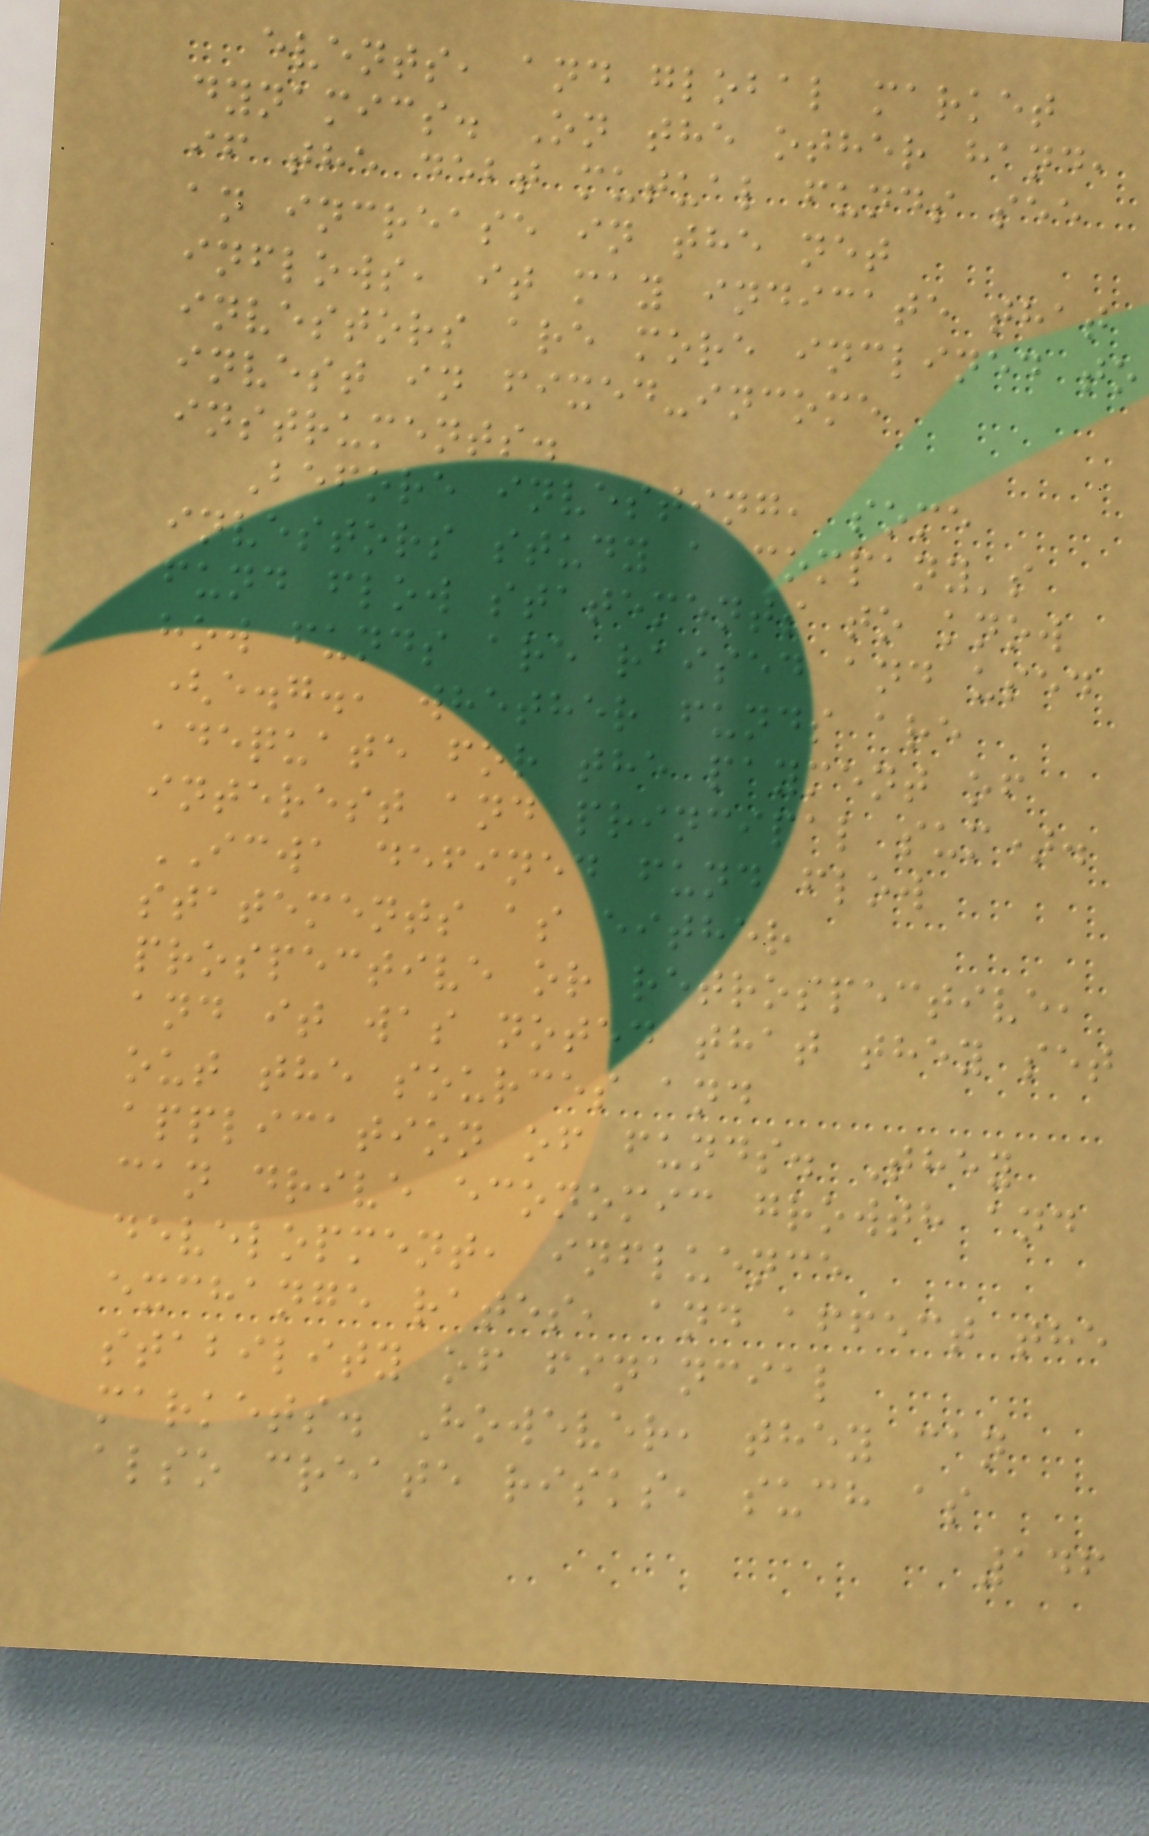events, and global market
dynamics. On the other hand,
if the debt mutual funds see
an increase in the net
inflows, it may indicate that
investors are more inclined to
invest in fixed-income
instruments.
Before investing, some
investors study a company's
fund flow statements to know
how funds are raised and used
(e.g., whether funds are
adequate for the payment of
interest and principal sum).
ICWA defined fund flow
statements as either
prospective or retrospective,
and it was noted that they set
out the sources and
application of funds. They
can drive economic growth and
development, influence
exchange rates, and affect the
stability of financial
markets. However, they can
also create risks, such as
146
